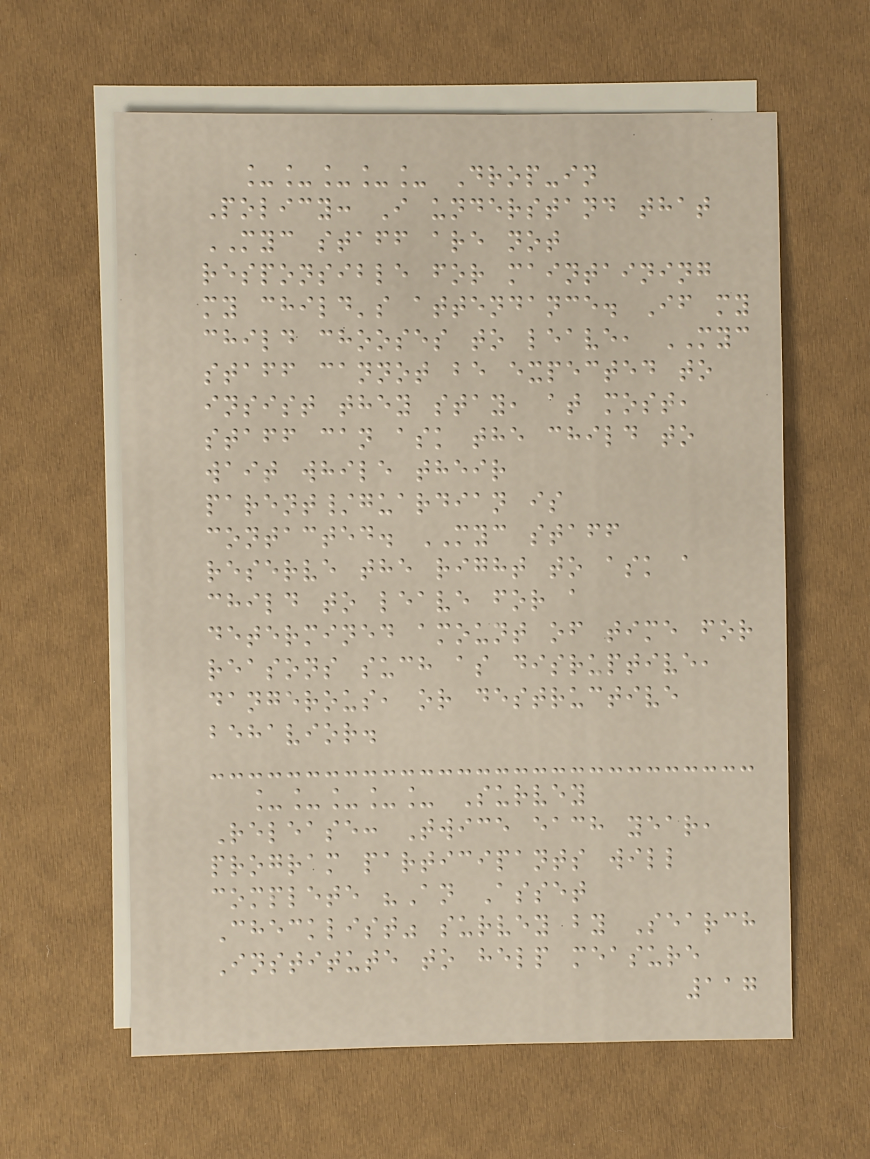_____ Drop-in
Policy: I understand that
MYC staff are not
responsible for maintaining
my child's attendance. If my
child chooses to leave, MYC
staff cannot be expected to
insist they stay, at most,
staff can ask the child to
wait while their
parent/guardian is
contacted. MYC staff
reserve the right to ask a
child to leave for a
determined amount of time for
reasons such as disruptive,
dangerous, or destructive
behavior.
_____ Survey
Release: Twice each year,
program participants will
complete "An Asset
Checklist" survey by Search
Institute to help measure
117
